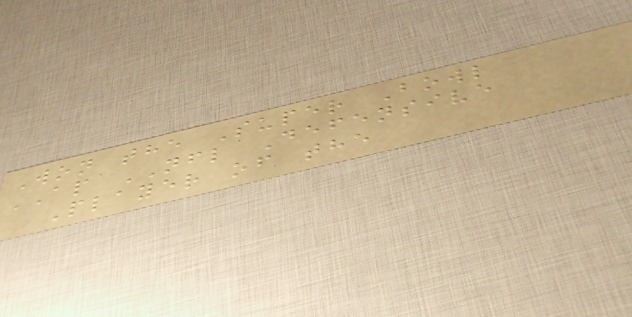Won the Super Bowl
AP NFL Defensive
Player of the
